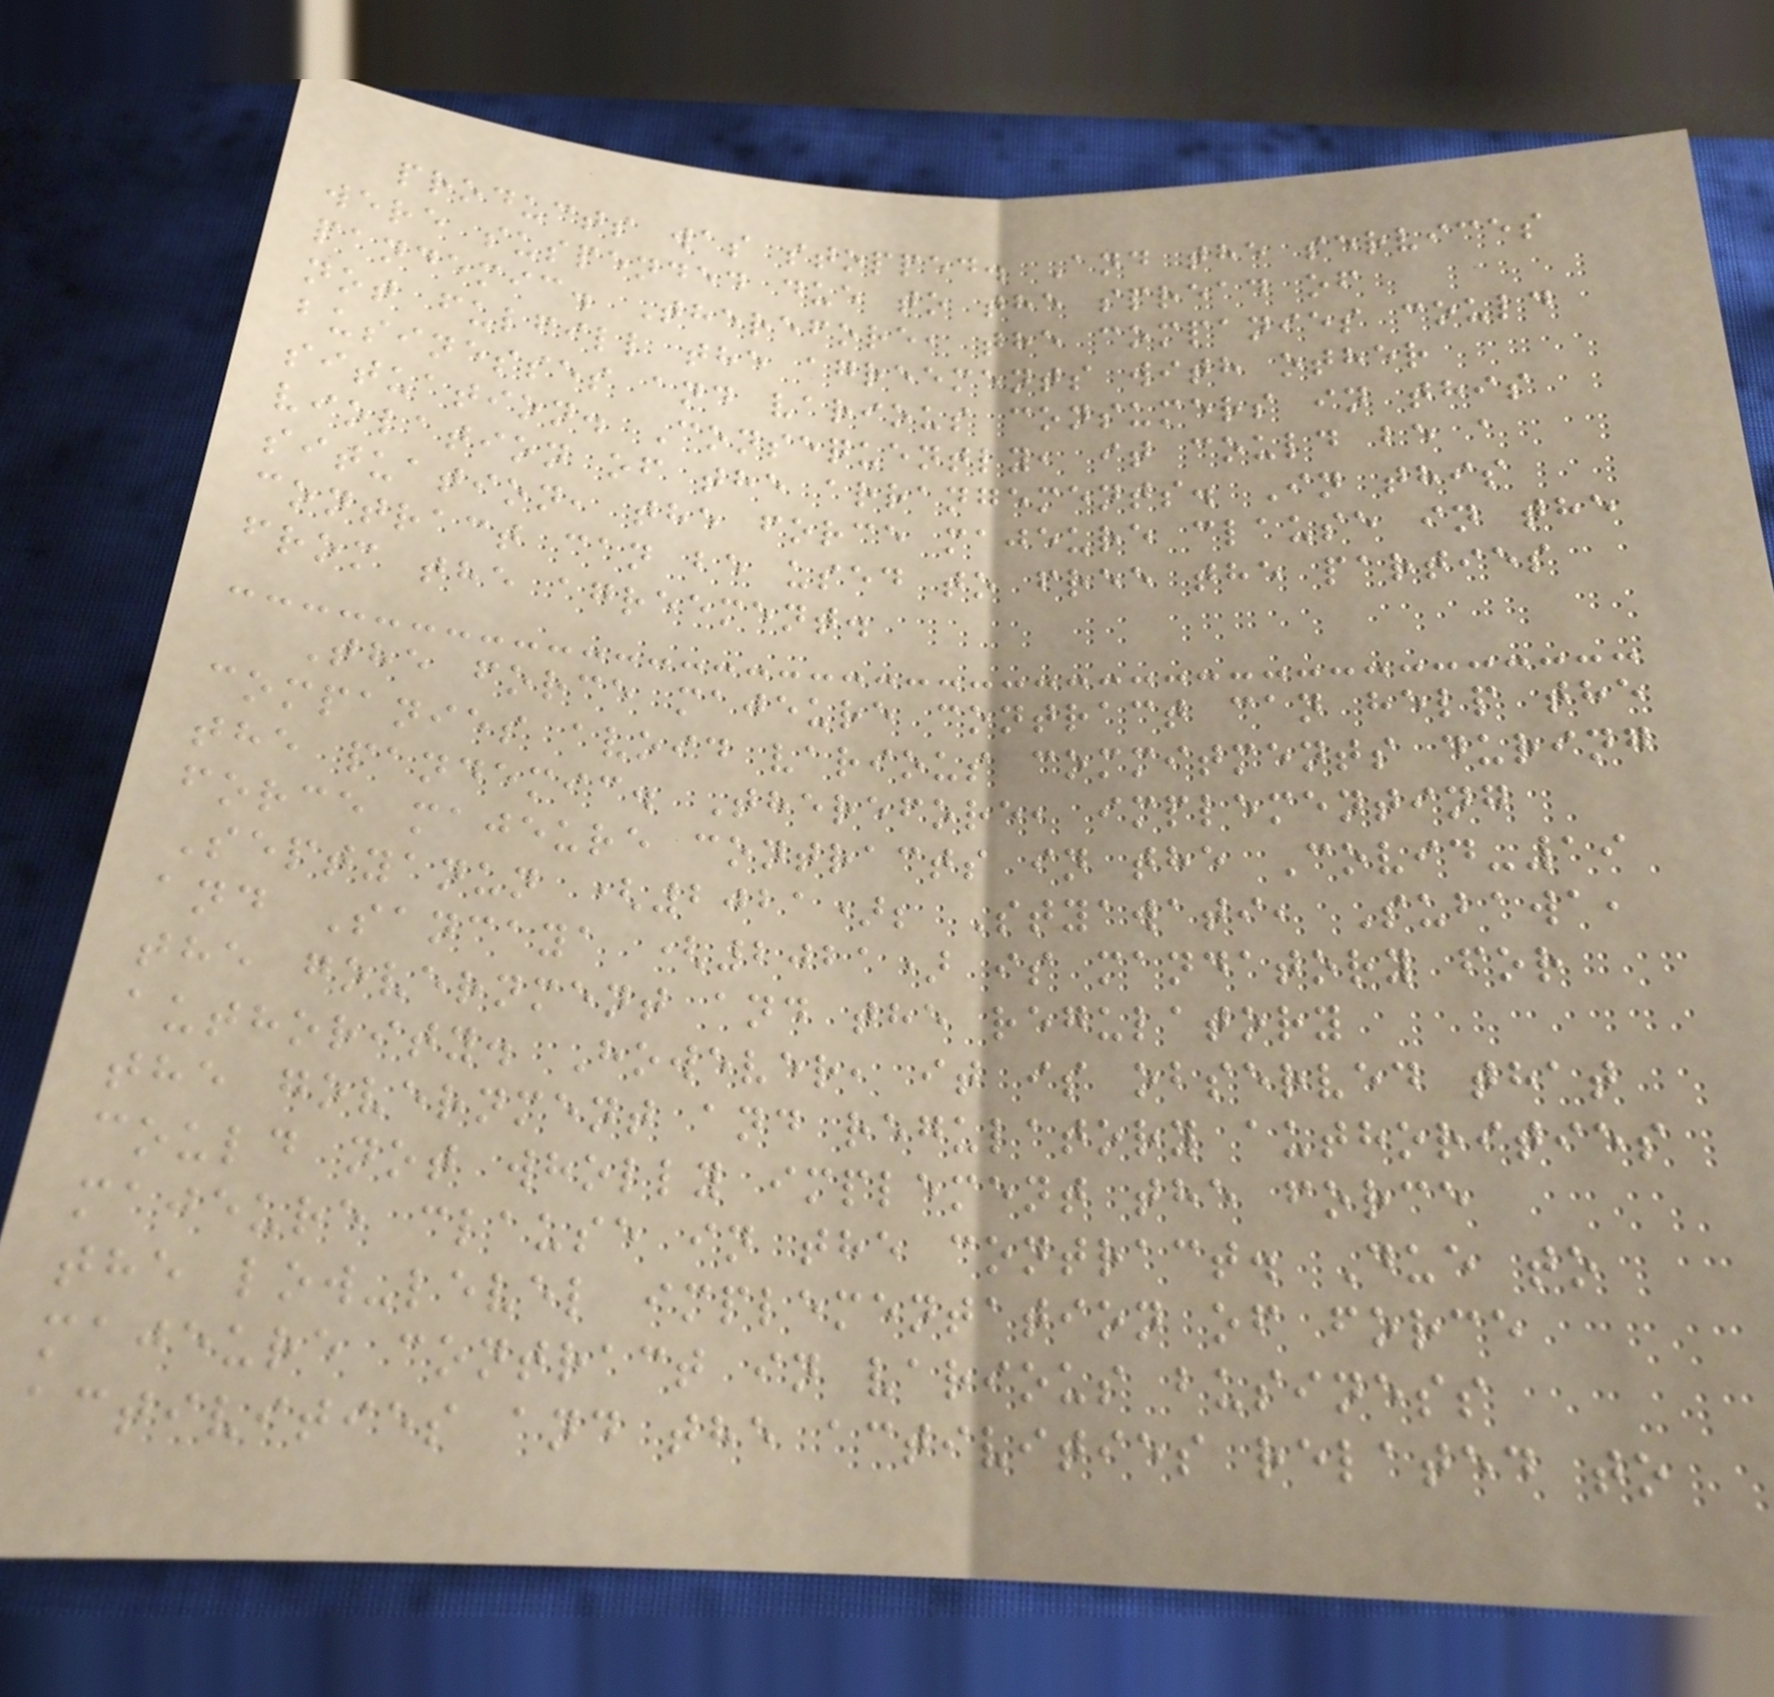products was stopped. And the services
were suspended due to the spread of
pandemic. Therefore, the companies could
not fulfill the agreements with other
businesses and various consumers in this
situation. Consequently, it could be a
violation of the arrangements. In this
situation, the force majeure clause in the
contract can be used to free the parties
from the agreement.
The force majeure contract can help the
companies avoid various commitments during
the pandemic. Therefore, implementing
force majeure contracts in the Covid-19
Septyanun (2021); Styawati, Subawa,
and Sancaya (2021) is mandatory for
the government and the regulatory
authority. However, it is observed that
the government and regulatory authorities
could not wholly implement the force
majeure clause in the contract. Due to
the low-level implementation of force
majeure contract in various business
activities and the activities related to
